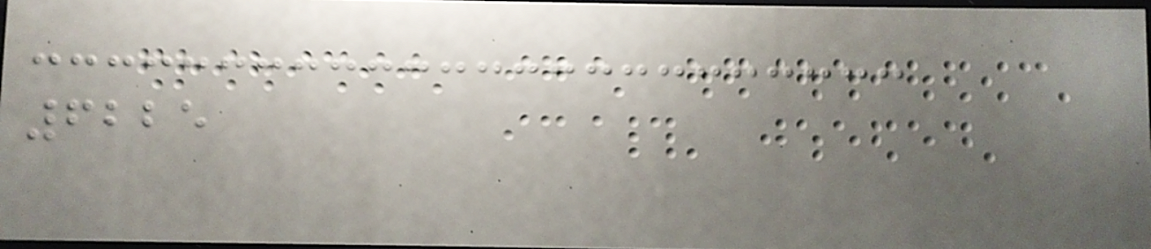6225
